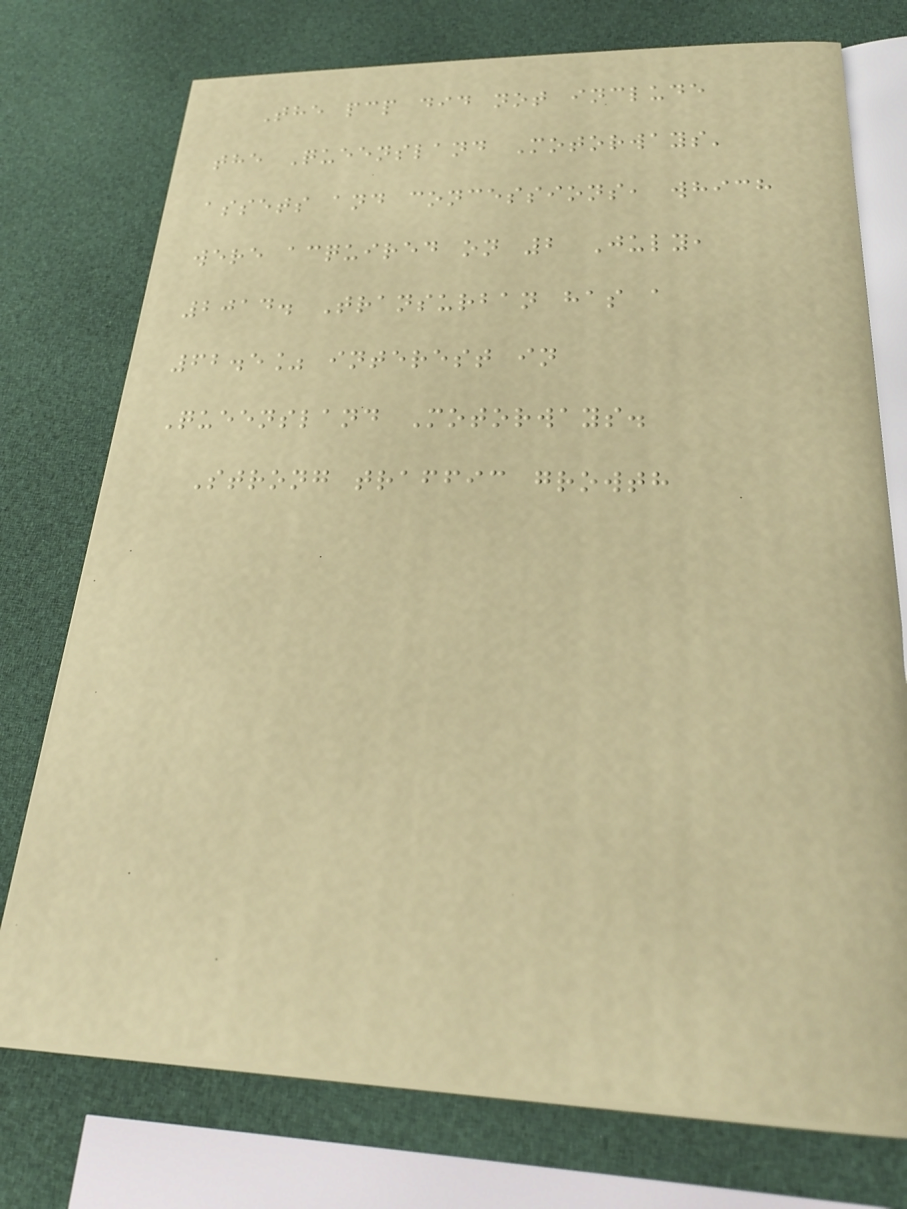The pcp did not include
the Queensland Motorways'
assets and concessions, which
were acquired on 2 July,
2014. Transurban has a
62.5% interest in
Queensland Motorways.
Strong traffic growth
